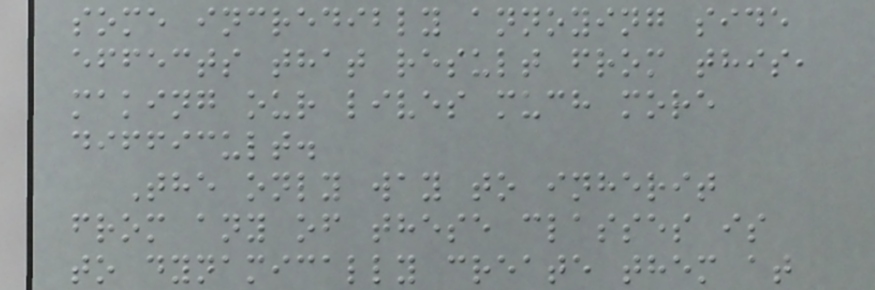some incredibly annoying side
effects that result from this,
making our lives much more
difficult.
The only way to inherit
from any of these classes is
to dynamically create them at
